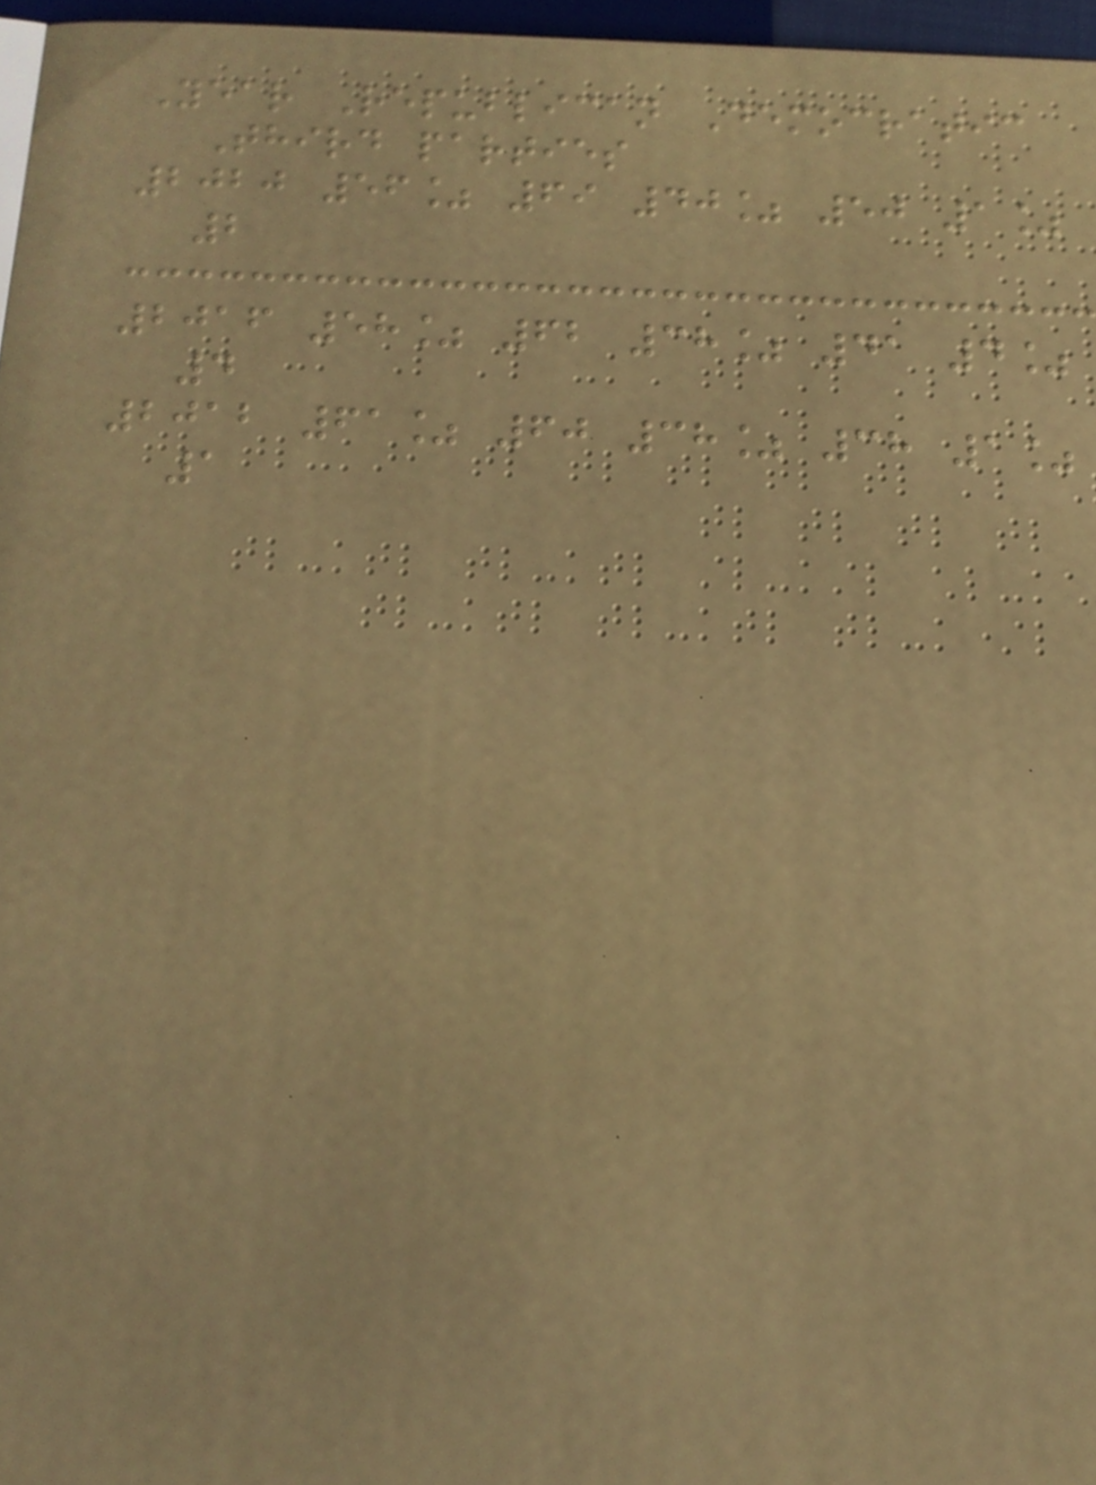Year Republican Democratic
Third parties
2020 56% 69 40% 50 1%
2
2016 58% 62 38% 41 4%
4
2012 61% 60 38% 38 1%
1
